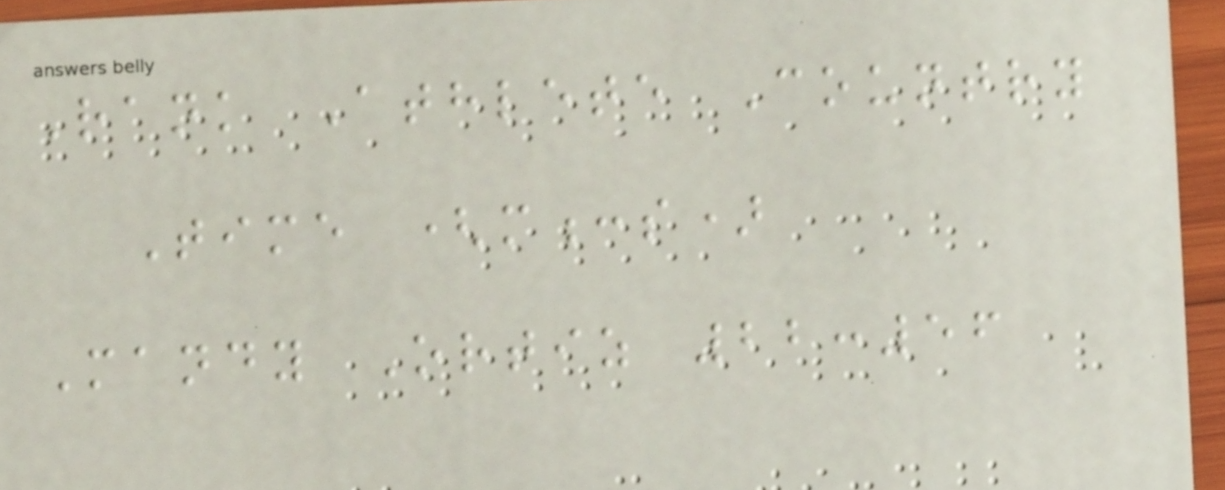Rank Athlete Country
Time (m:s)
Mandy Ortiz 22:56
